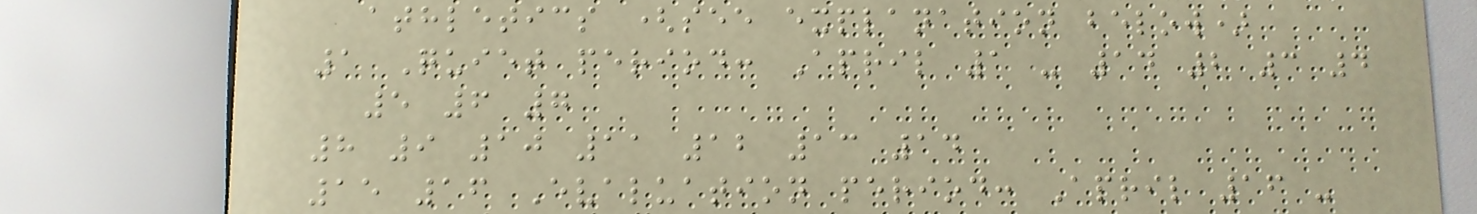athletics (see explanation below)
1 Quiet period: April 1 - 14 2 3 4
5 6 7
8 9 10 11 12 13 14
15 16 Evaluation period: April 16 -
